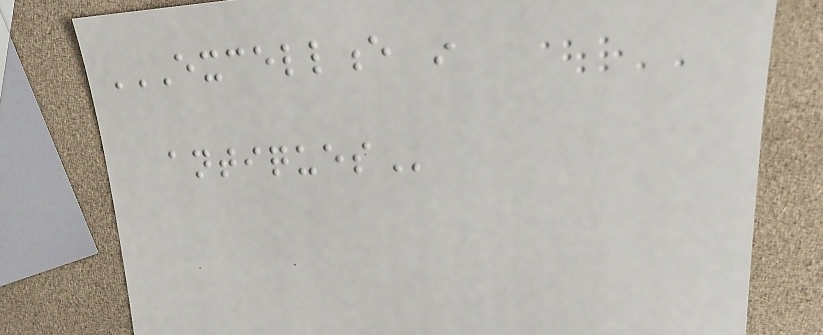EXCELLENCE IN
ANTIQUES
